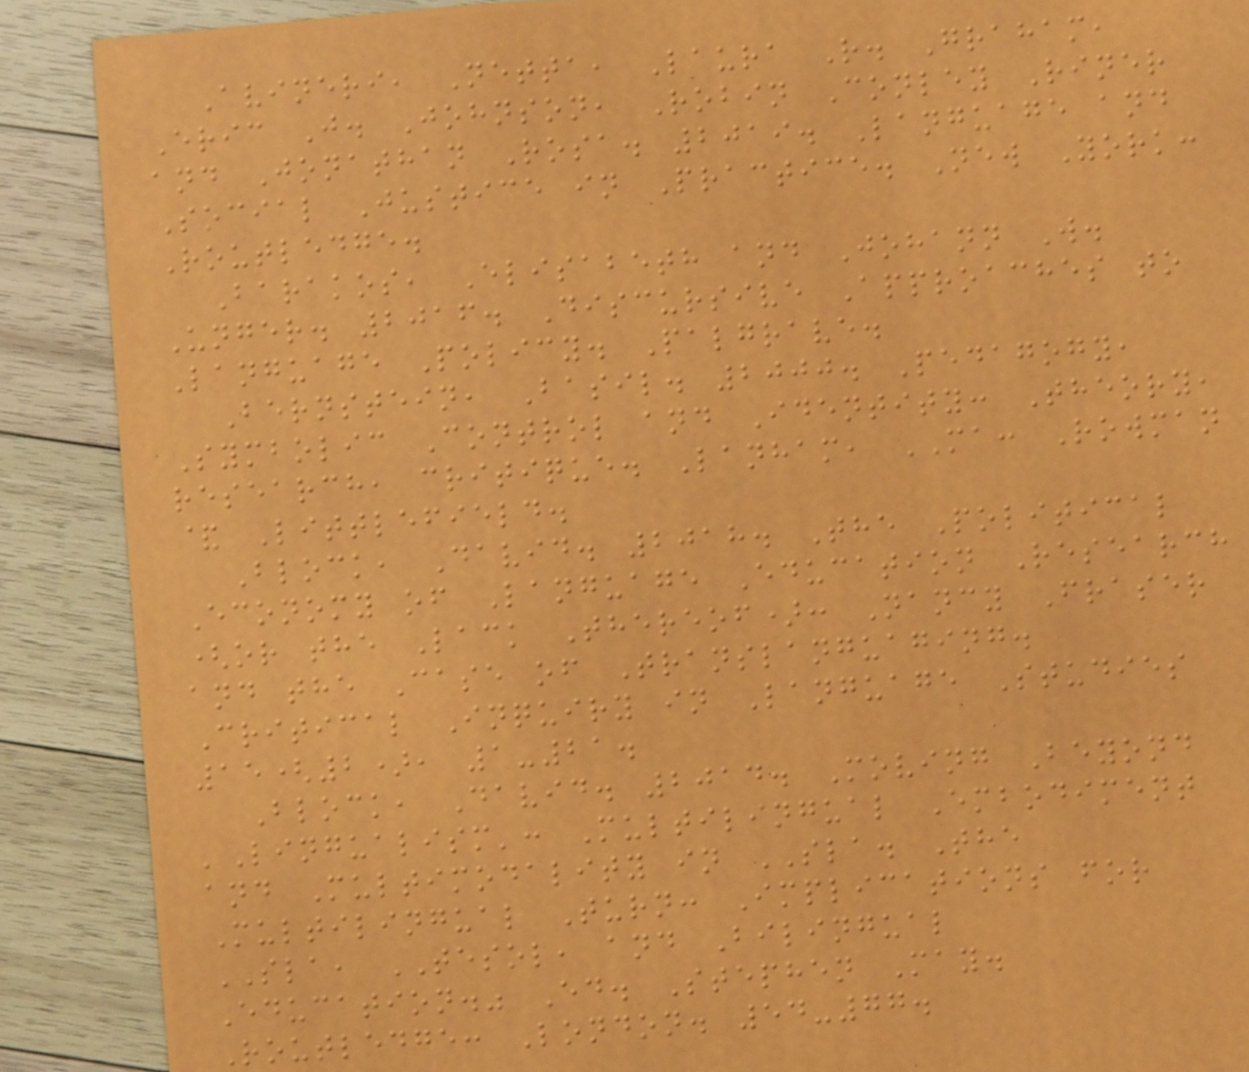Avineri, Netta, Laura R. Graham,
Eric J. Johnson, Robin Conley Riner
and Jonathan Rosa. 2019. Language and
Social Justice in Practice. New York:
Routledge.
Barakos, Elisabeth and Johann W.
Unger. 2016. Discursive Approaches to
Language Policy. Palgrave.
Bernstein, Basil. 2000. Pedagogy,
Symbolic Control and Identity: Theory,
research, critique. Lanham, MA: Rowman
& Littlefield.
Block, David. 2018. The Political
Economy of Language Education Research
(or the Lack Thereof): Nancy Fraser
and the Case of Translanguaging.
Critical Inquiry in Language Studies
15(2), 1-21.
Block, David. 2014. Moving Beyond
'Lingualism': Multilingual Embodiment
and Multimodality in SLA. The
Multilingual Turn: Implications for
SLA, TESOL, and Bilingual
Education." Ed. Stephen May.
Routledge: London. 54-77.
